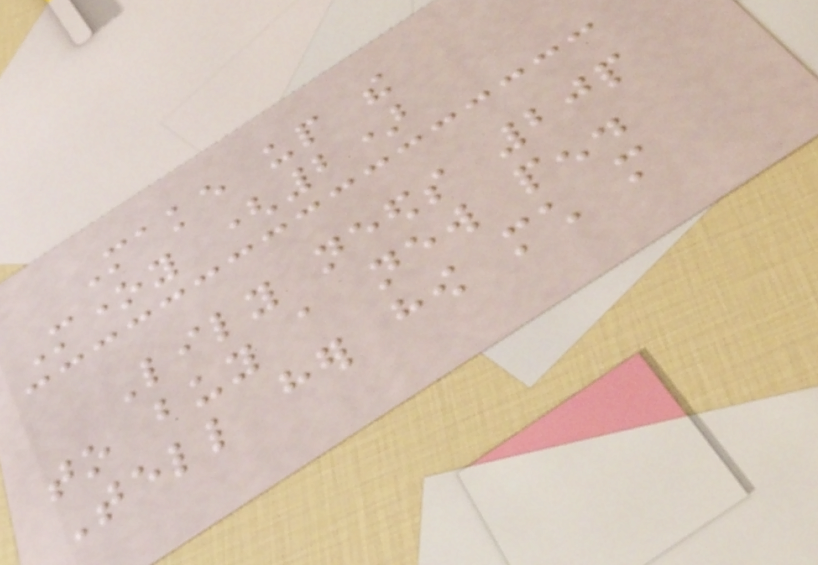Make up the
Money (2)
Lily needs 20p
to buy a new pen.
Tell her how much more
